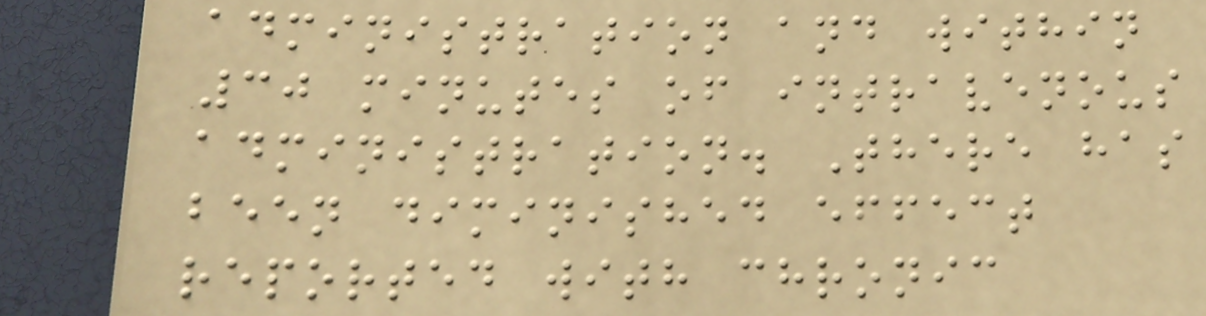administration and within
30 minutes of intravenous
administration. There has
been diminished effect
reported with chronic
